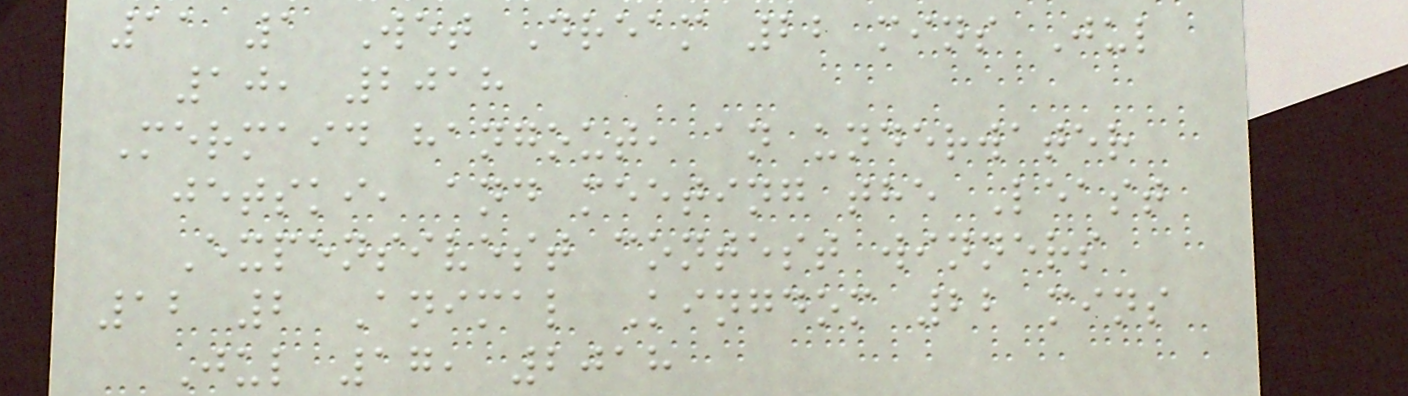11 1 Wet Dream 22 mins Jul
10, 2018
Mermaid hangout, an underwater
jetski, and meeting the Least
Expensivest contest winners
12 2 Animal Kingdom 22 mins
Jul 17, 2018
